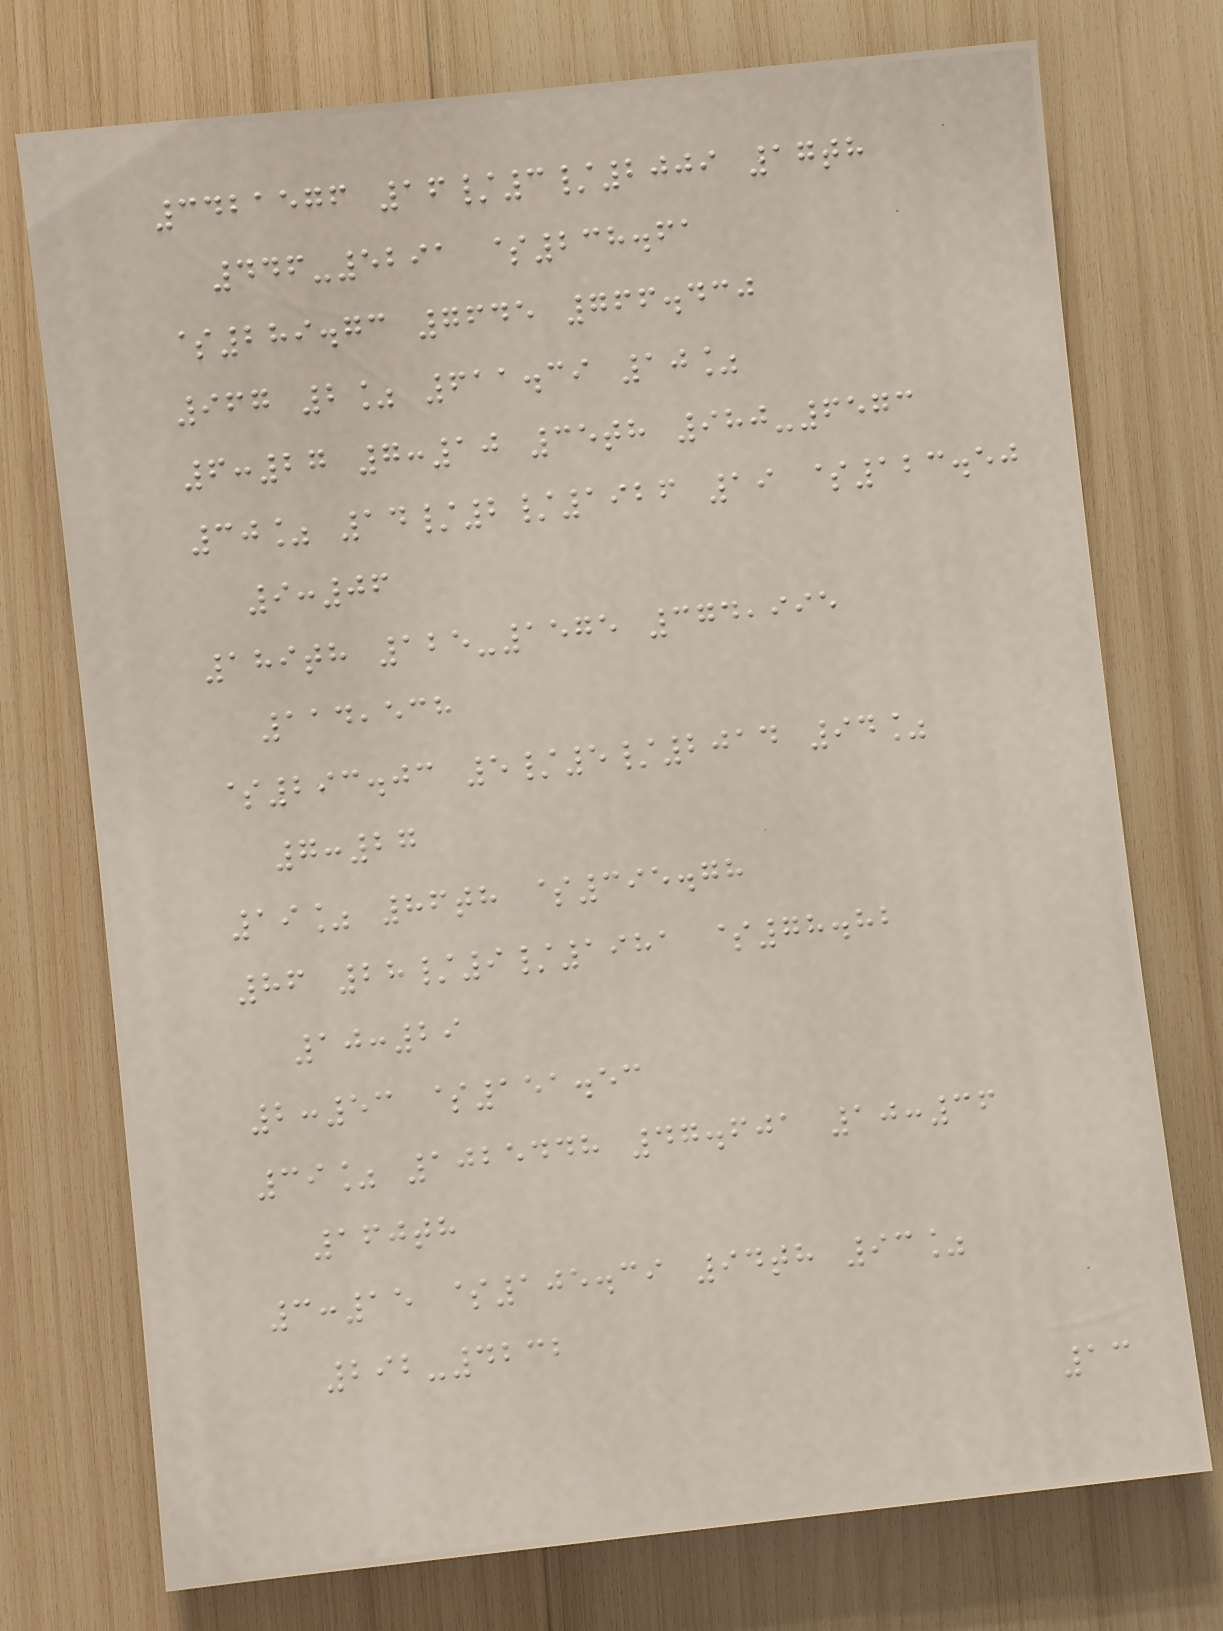3421576 16/3/2009 17th
446-5291 $238.61
$289.73 7645 766.430
967 2% 611.39 10%
6:27 7:10 35th 980-6573
30% 14/2/1926 19 $123.50
9:06
189th 125-1575 374,995
114,538
$293.03 5/5/2014 94%
7:27
19% 86th $395.78
86 28/9/1981 $78.82
10:29
2:53 $151.53
39% 1025448 47.601 10:36
160th
3:15 $105.39 94th 93%
292-4232
13
